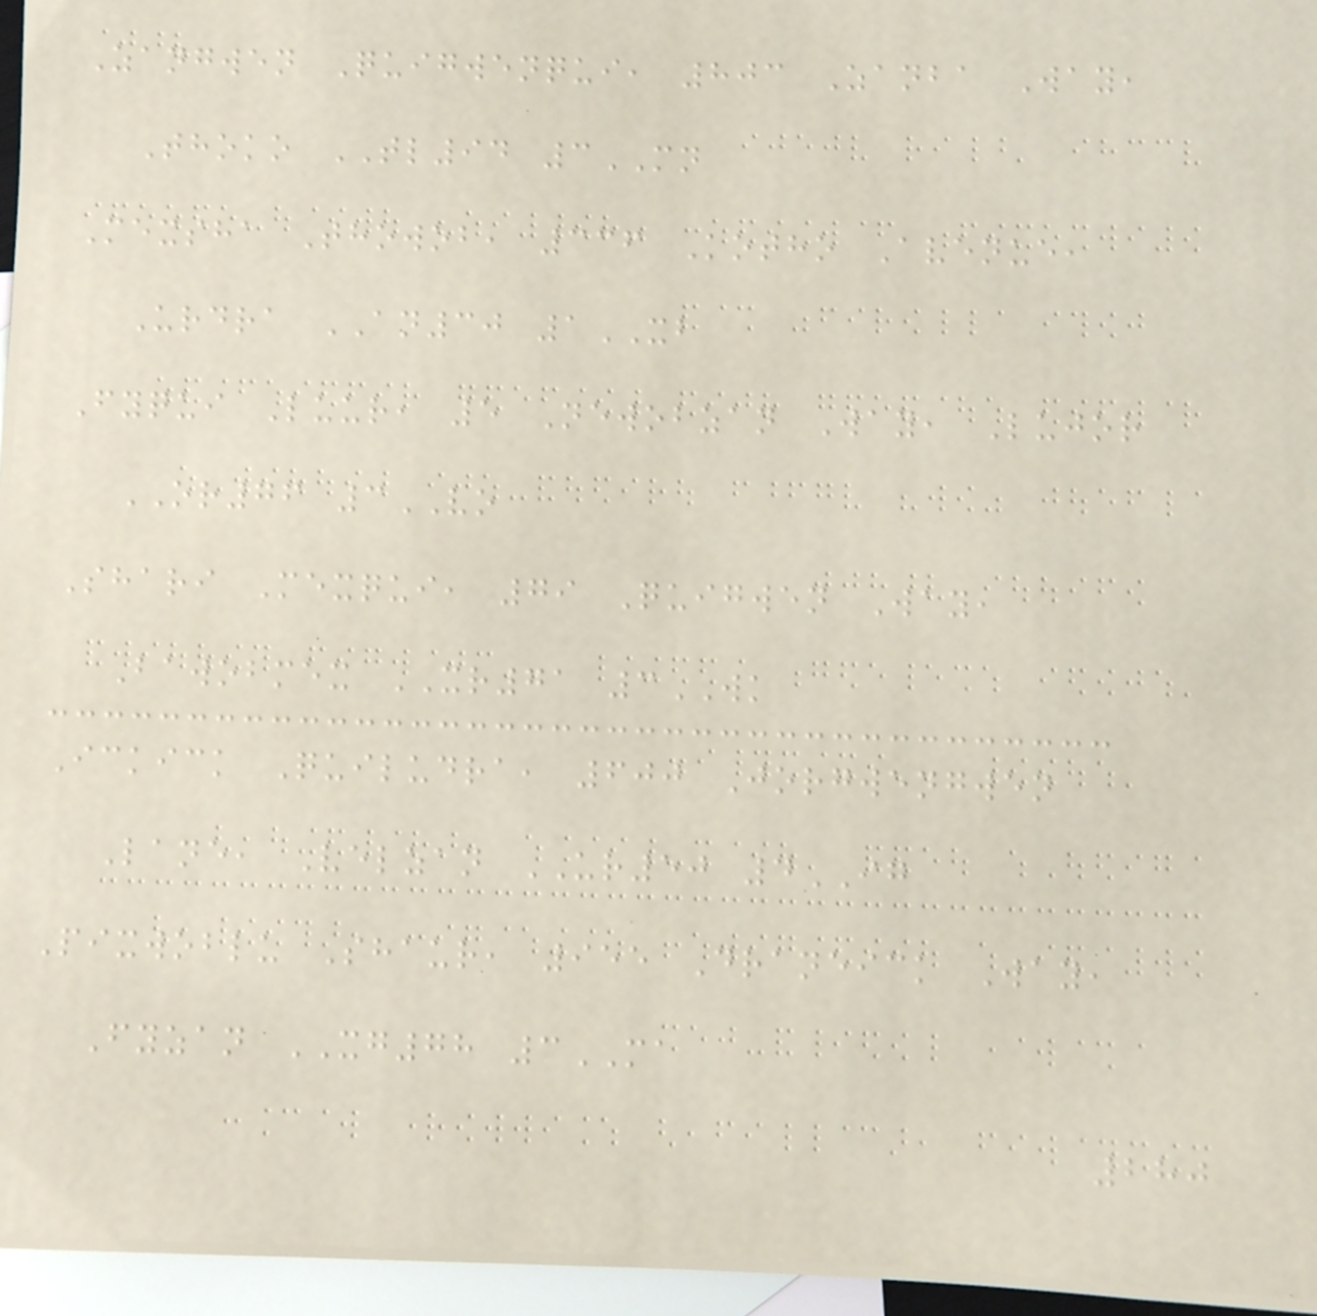Zangwen Quigwenqui, 803 Zanba Way,
Thoko TL94 3MN
Mexsha Thowob, 336 Kotho Avenue,
Urdra AN30 1XB
Fyqui Luur, 5 Newobzan Way, Lujor
OR76 3VO
Shari Mexqui, 79 Quigwen Way,
Bawobmex XR71 3WK
Ickick Quiludra, 600 Jorgwengwen
Lane, Velzan UR50 4IG
Pixwoblu Shaur, 955 Draneick Way,
Fyzan XG78 3MA
280
